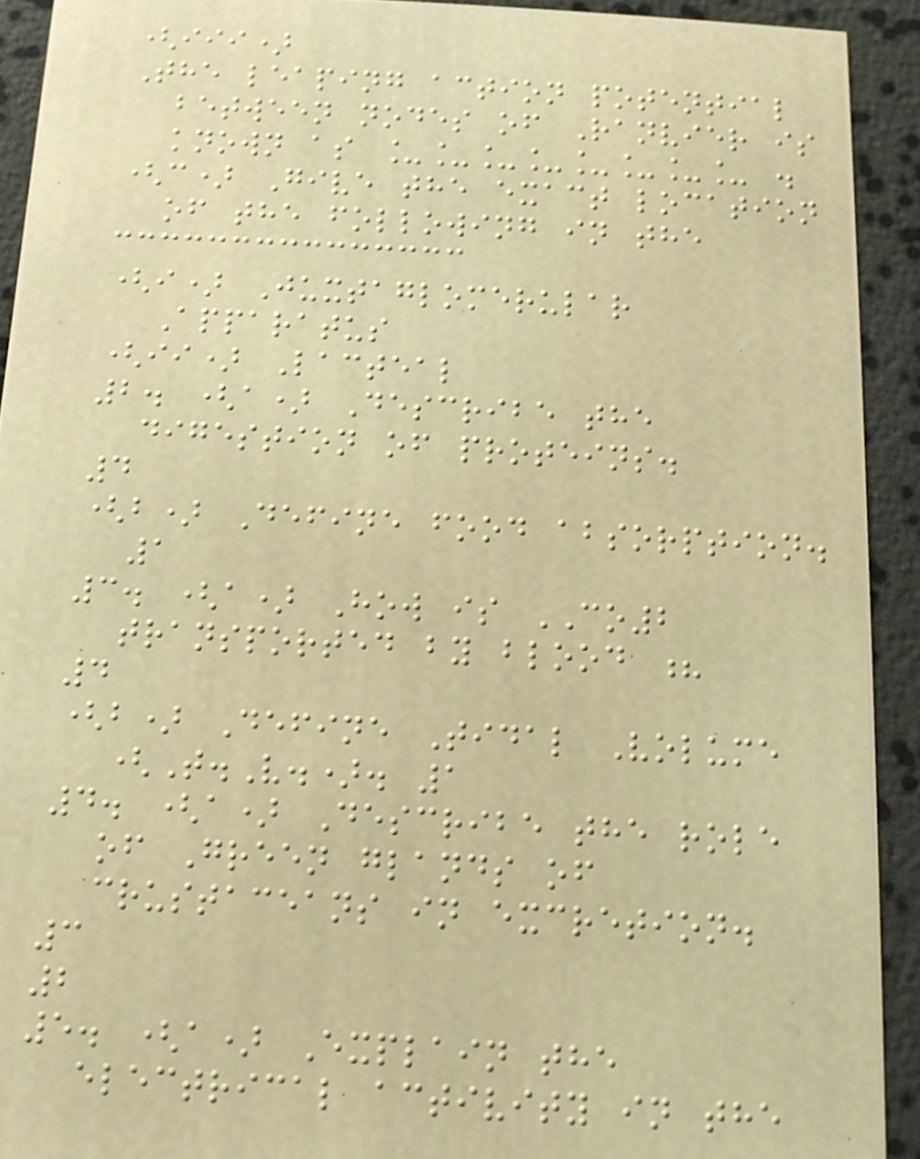(iii)
The leaping action potential
between nodes of Ranvier is
known as ________ .
(c) Give the exact location
of the following in the
(i) Juxtaglomerular
Apparatus
(ii) Lacteal
2. (a) Describe the
digestion of proteins.
4
(b) Define food absorption.
1
3. (a) How is CO2
transported by blood ?
4
(b) Define Tidal Volume
(T.V.). 1
4. (a) Describe the role
of Green glands of
crustaceans in excretion.
3
2
5. (a) Explain the
electrical activity in the
